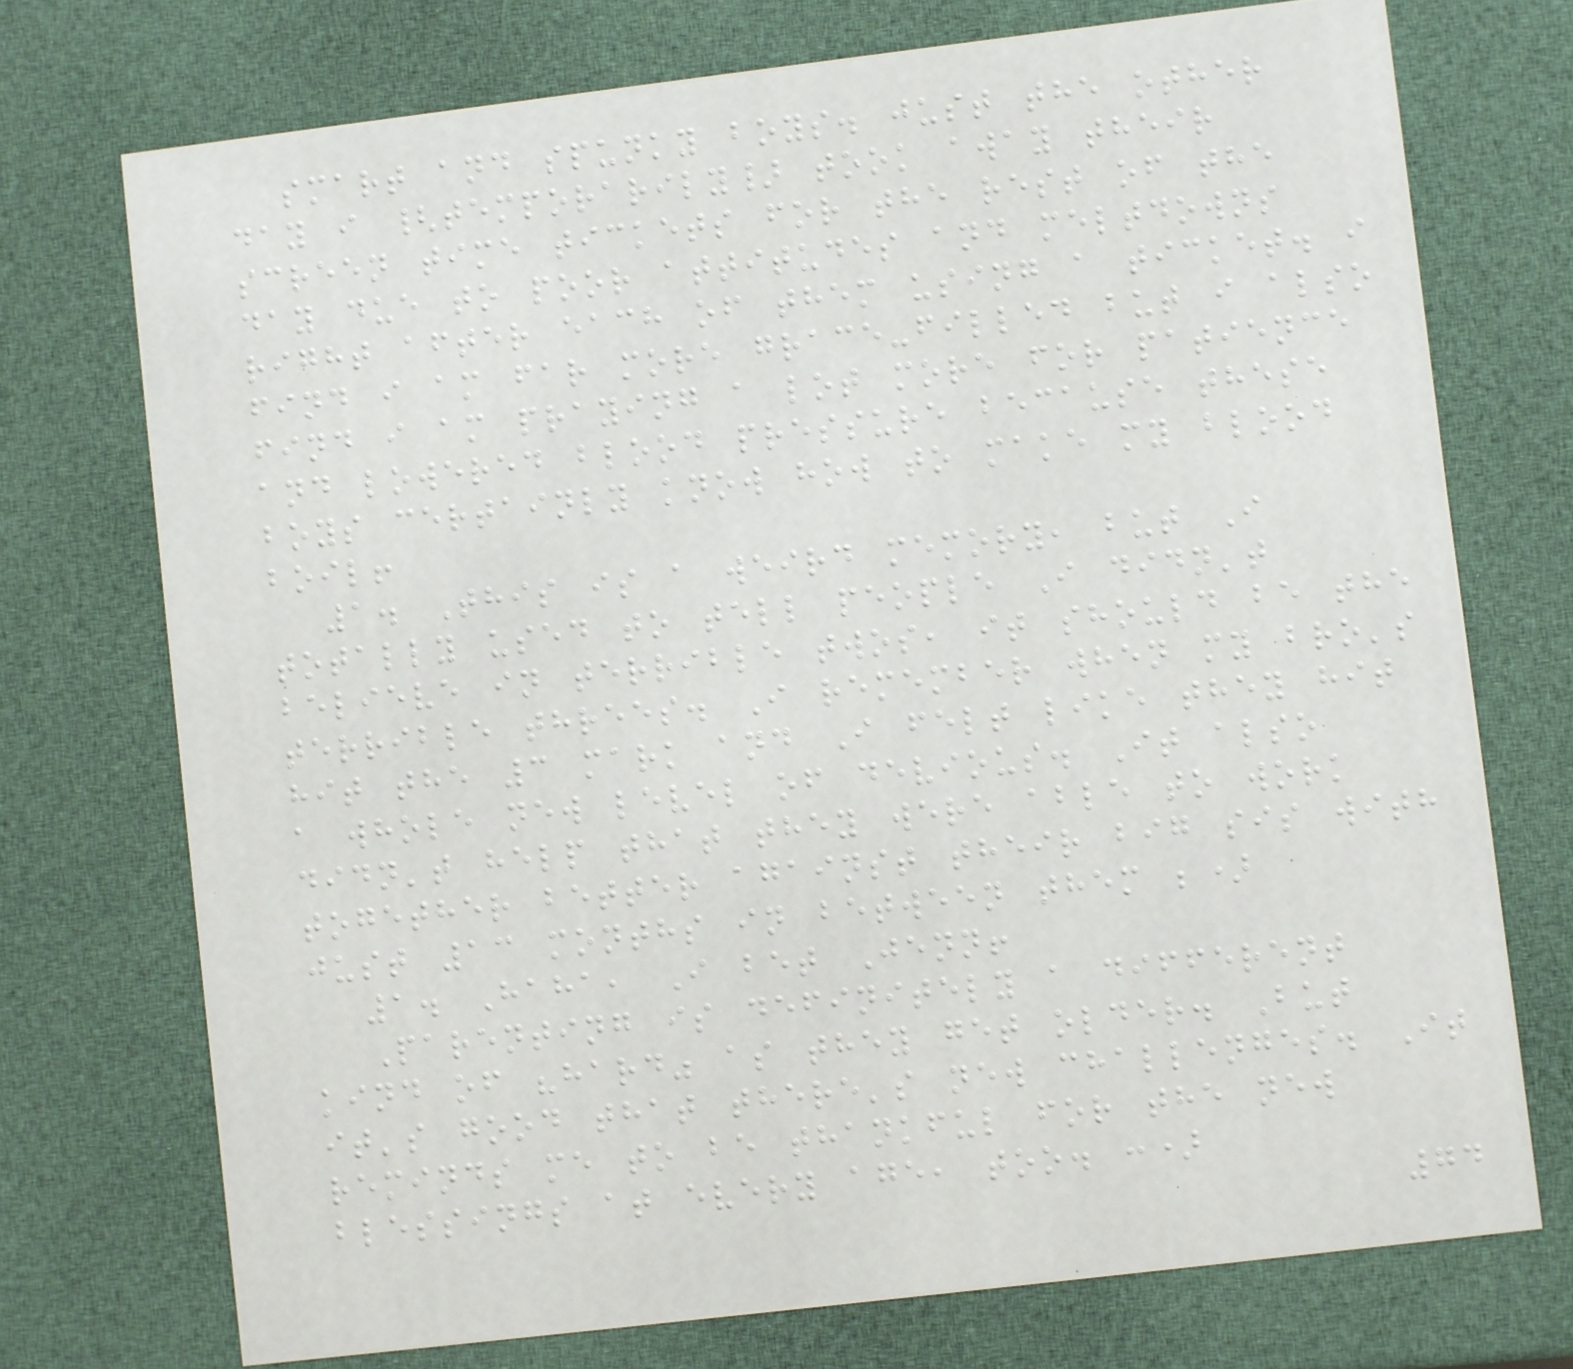smart and spunky boys. just the other
day i {temporarily} took away their
screen time tickets for the rest of the
day due to poor attitudes and meltdowns
right after each of them using a ticket. i
find i am far more grace-filled but i also
find i am praying a lot more for patience
and lowered blood pressure because these
boys certainly know how to make my blood
boil!
1. This is a weird memory, but I
totally used to tell people I didn't
believe in terrible twos, it should be the
terrible threes. I remember when my bro's
hit the 3 mark and I felt like they hit
a whole new level of devious. It also
didn't help that they were able to work
together better against their big sis with
just 13 months in between them ;)
1. Haha, I bet Jenn!
Parenting is definitely a different
kind of "hard" as they get older. But
it's good that there's new challenges. It
reminds me to be thankful for the new
blessings at every age, too. :)
74
